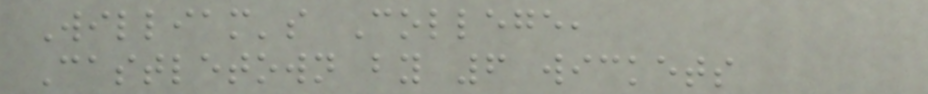William's College,
Castletown by 6 wickets
